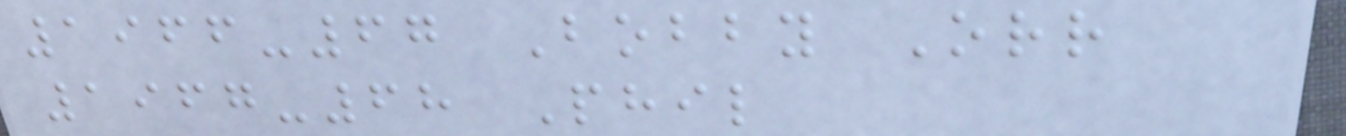1966-67 Bobby Orr
1967-68 Phil
